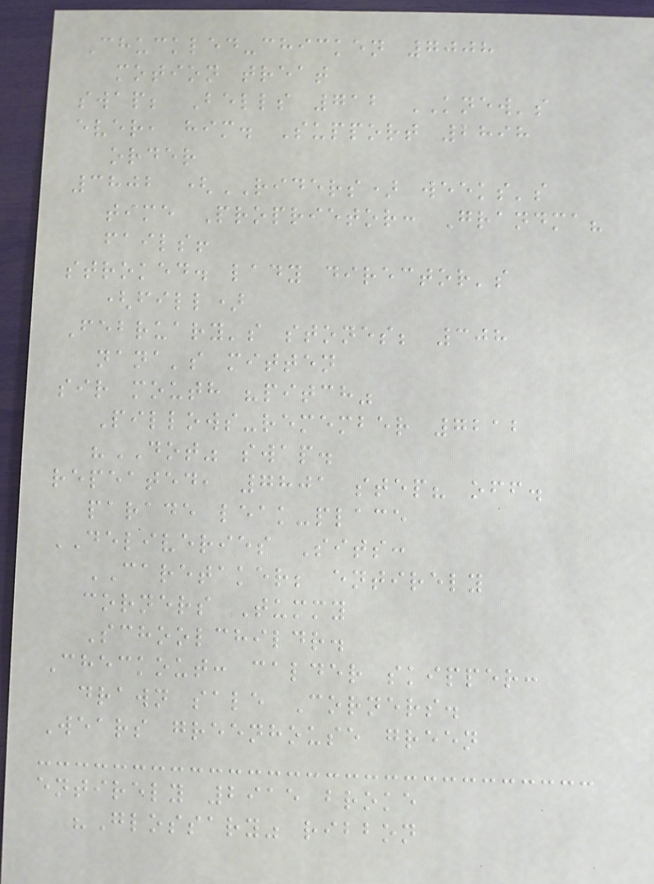Chuckled-chicken 7008
motion treat
swap; Bells 712 KNEW's
ever, him. Support 2898
order
3802 (RIDERS) weeks's
time Proprietor: Grandma?
fails!
stroked. lady director's
(fill)
February's stones; 308
nana's mitten
sir mouth "pitch"
Pillows-remember 7212
"DOT" swap.
repeated, 7801 step? off.
parade leak-place
DELIVERIES Sits:
CARETAKER; entirely
corners Tummy
Schoolchildr.
Checkout: calder skipper:
drawn sale Corners.
Wears greenhouse green
entirely 2915 broke
"Glossary" ribbon
